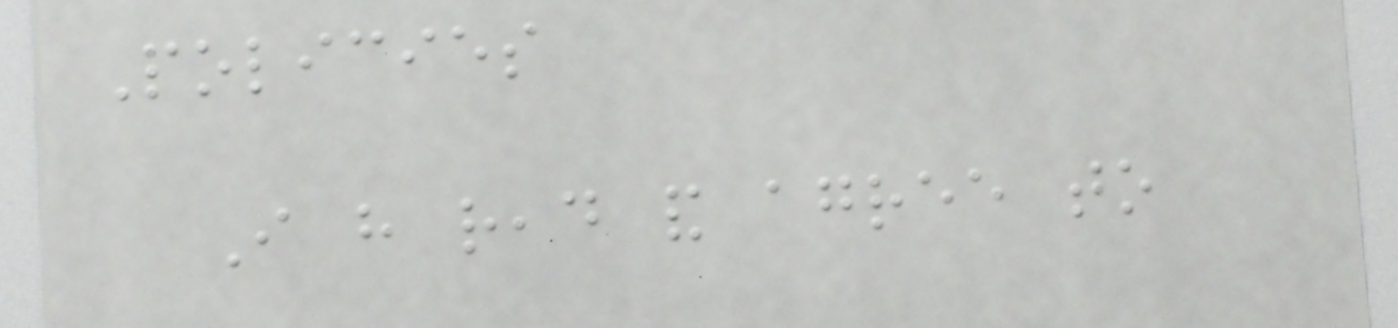Policies
I have read and agree to
